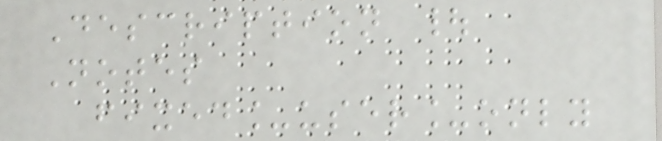Description |
Notes
fixed_user_only
